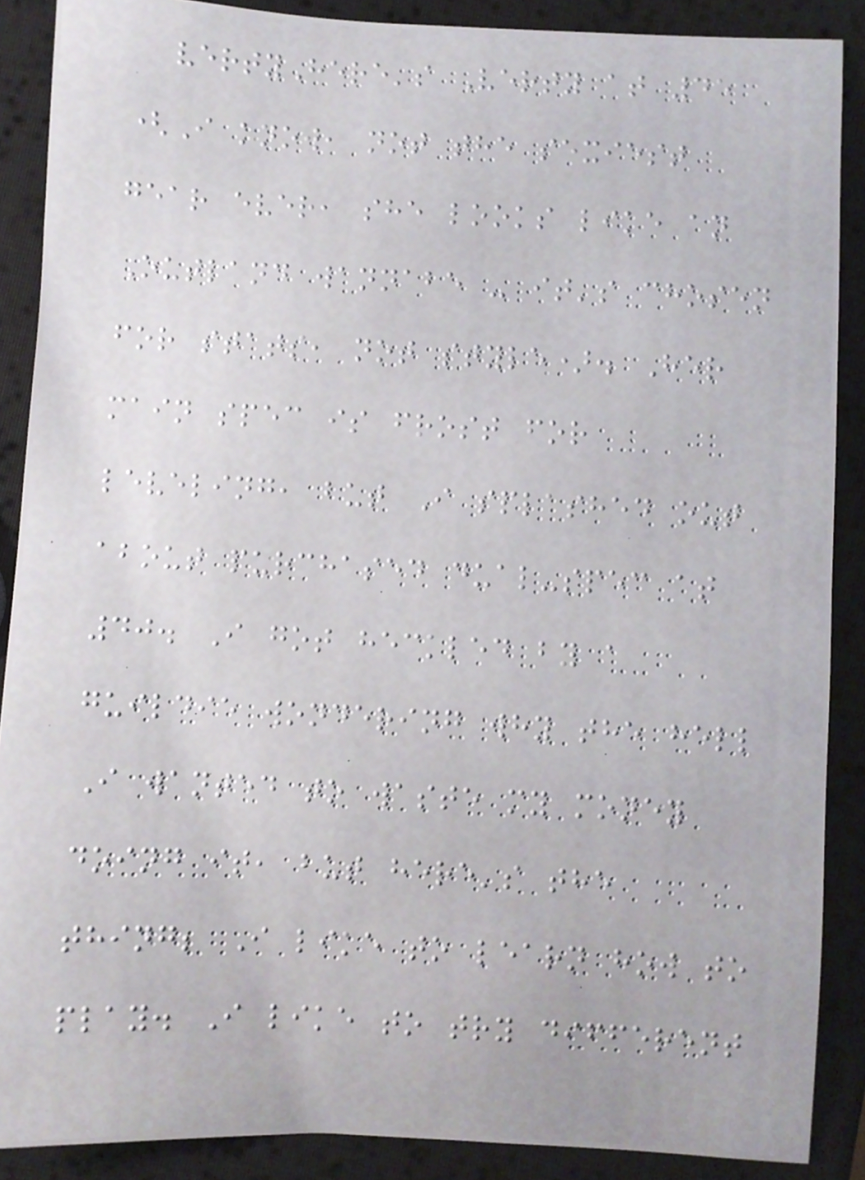vertyHere's Verty at 45
(I know, not the sexiest
gear ever, she looks like an
Outland wannabe - it's chosen
for stats, not style). Her
main spec is frost for
leveling, but I splashed out
about purchased dual-spec at
40. I got heckled by a
guildie wondering why the hell
I wanted to waste my money
doing it, but here's the
thing; I like to learn how to
play. I like to try different
